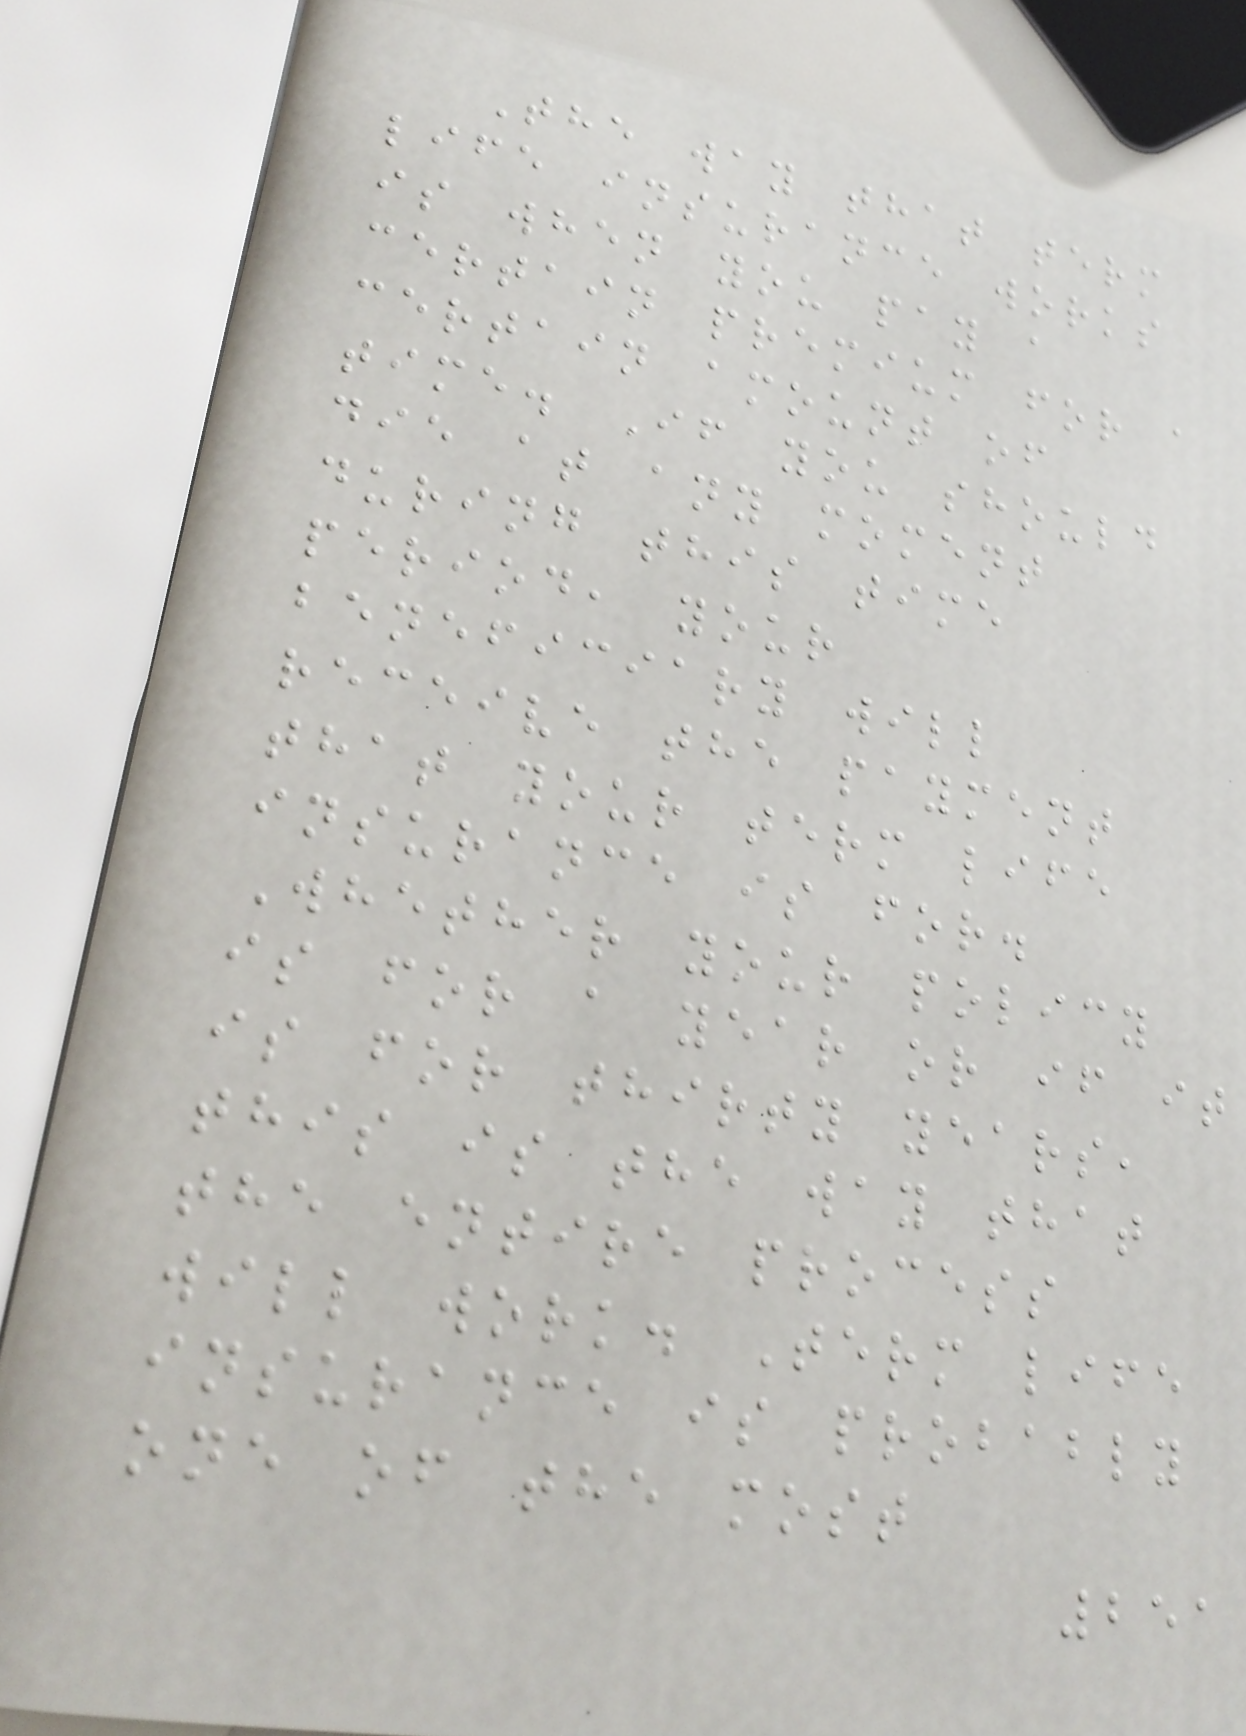The way that term
life insurance works
is when you pay a
certain premium for a
certain amount of
time. If you should
die at any moment
during this time
period, your
beneficiary will
receive the payment
that your term life
insurance is for.
Whether your policy
is for a year or if it
is for thirty years,
this is the way that
the entire process
will work. Term life
insurance is probably
one of the most
251
